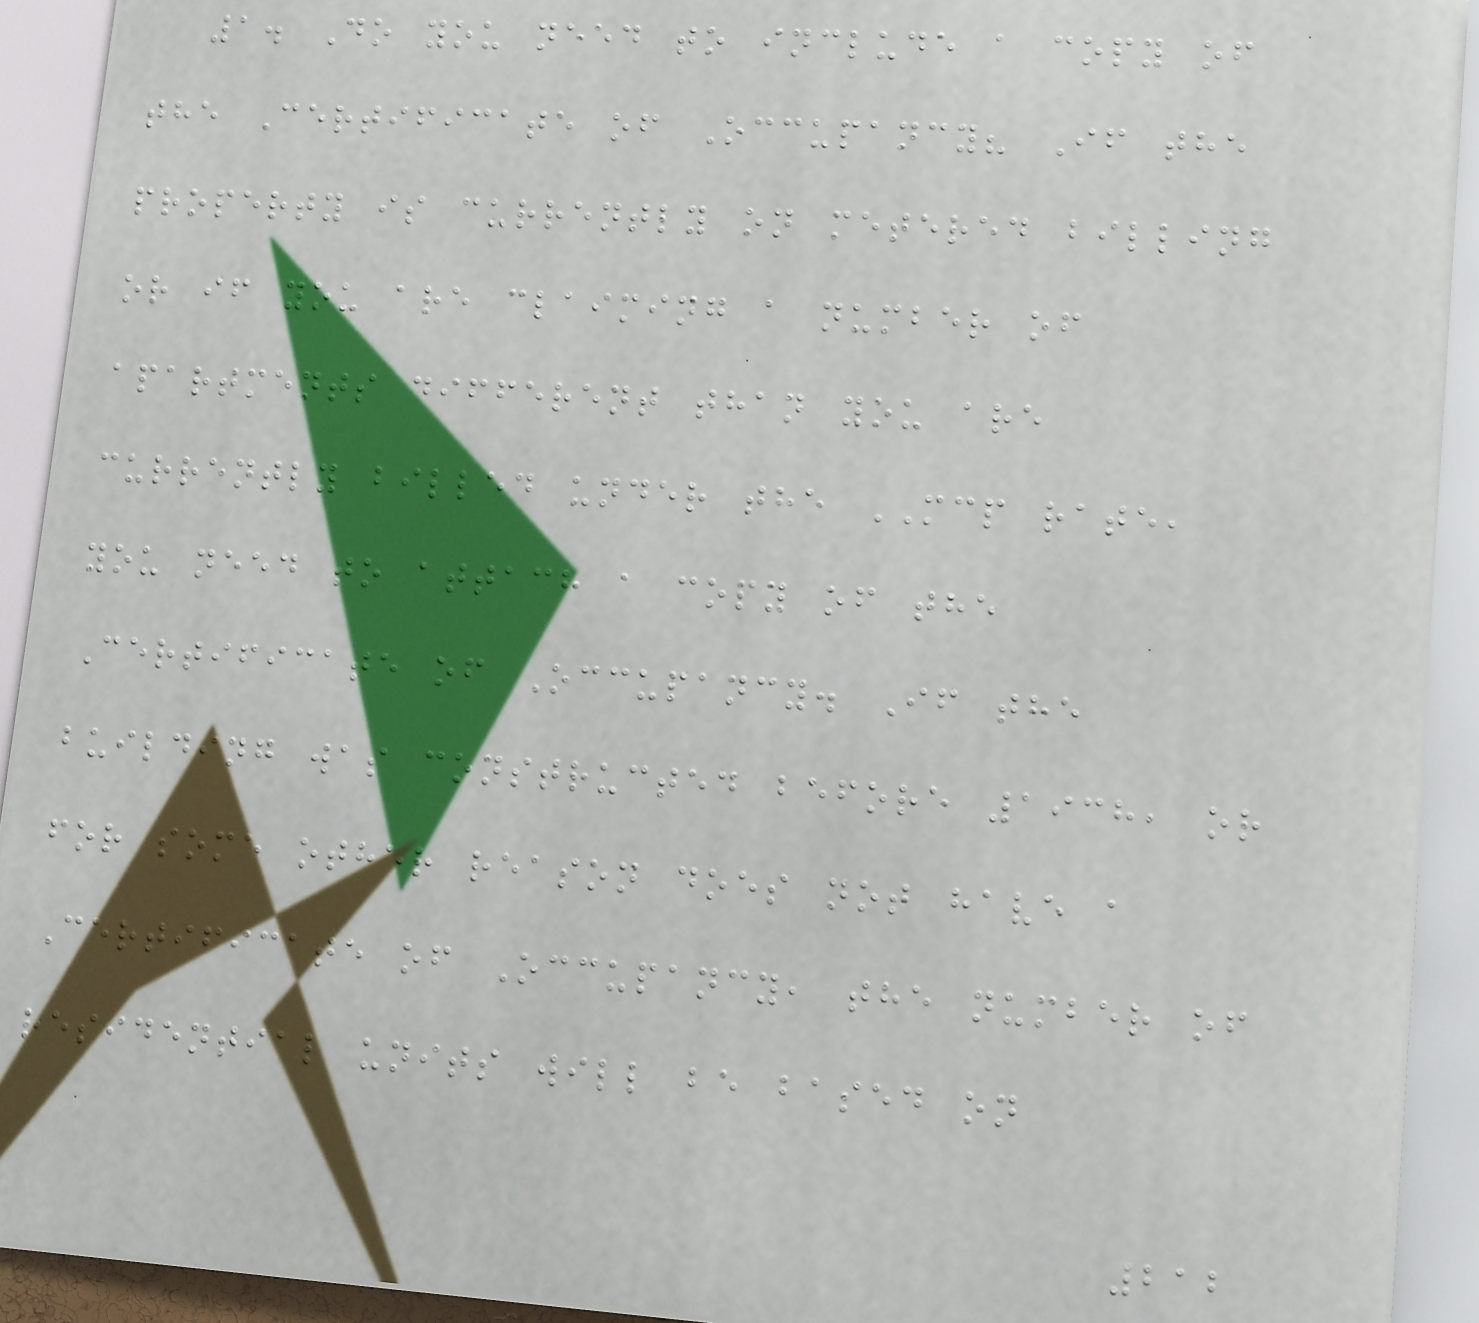1. Do you need to include a copy of
the Certificate of Occupancy? If the
property is currently on metered billing
or if you are claiming a number of
apartments different than you are
currently billed under the MCP rate,
you need to attach a copy of the
Certificate of Occupancy. If the
building was constructed before 1938, or
for some other reason does not have a
Certificate of Occupancy, the number of
residential units will be based on
212
